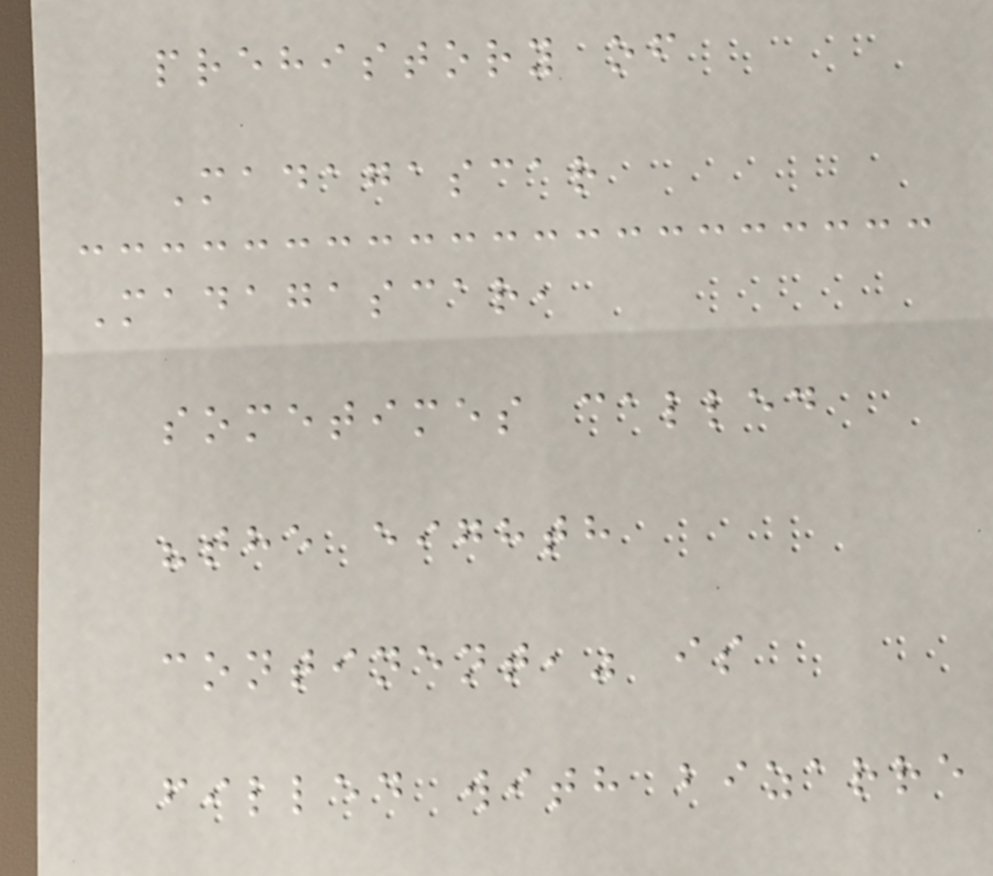prehistory of
Madagascar
Madagascar,
sometimes called
"the eighth
continent," is
filled with bizarre
